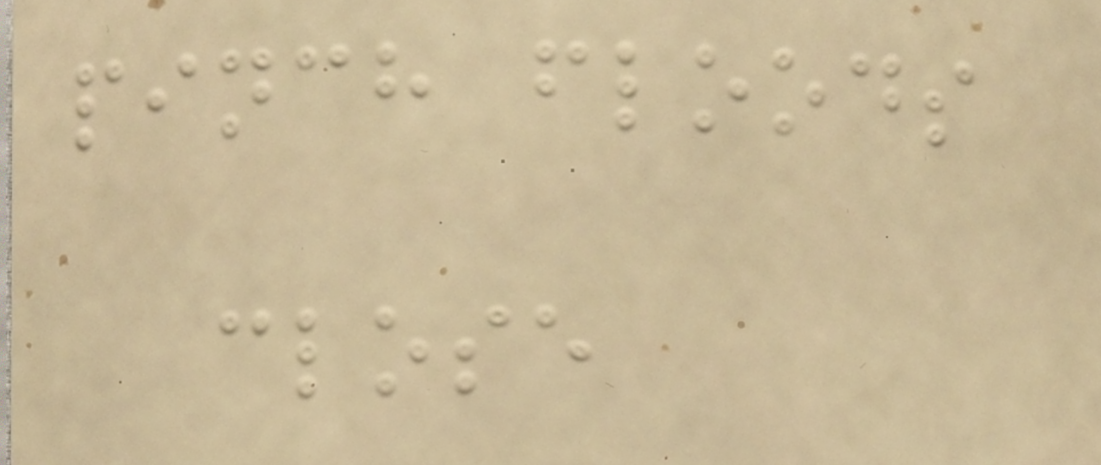pinch floods
close
